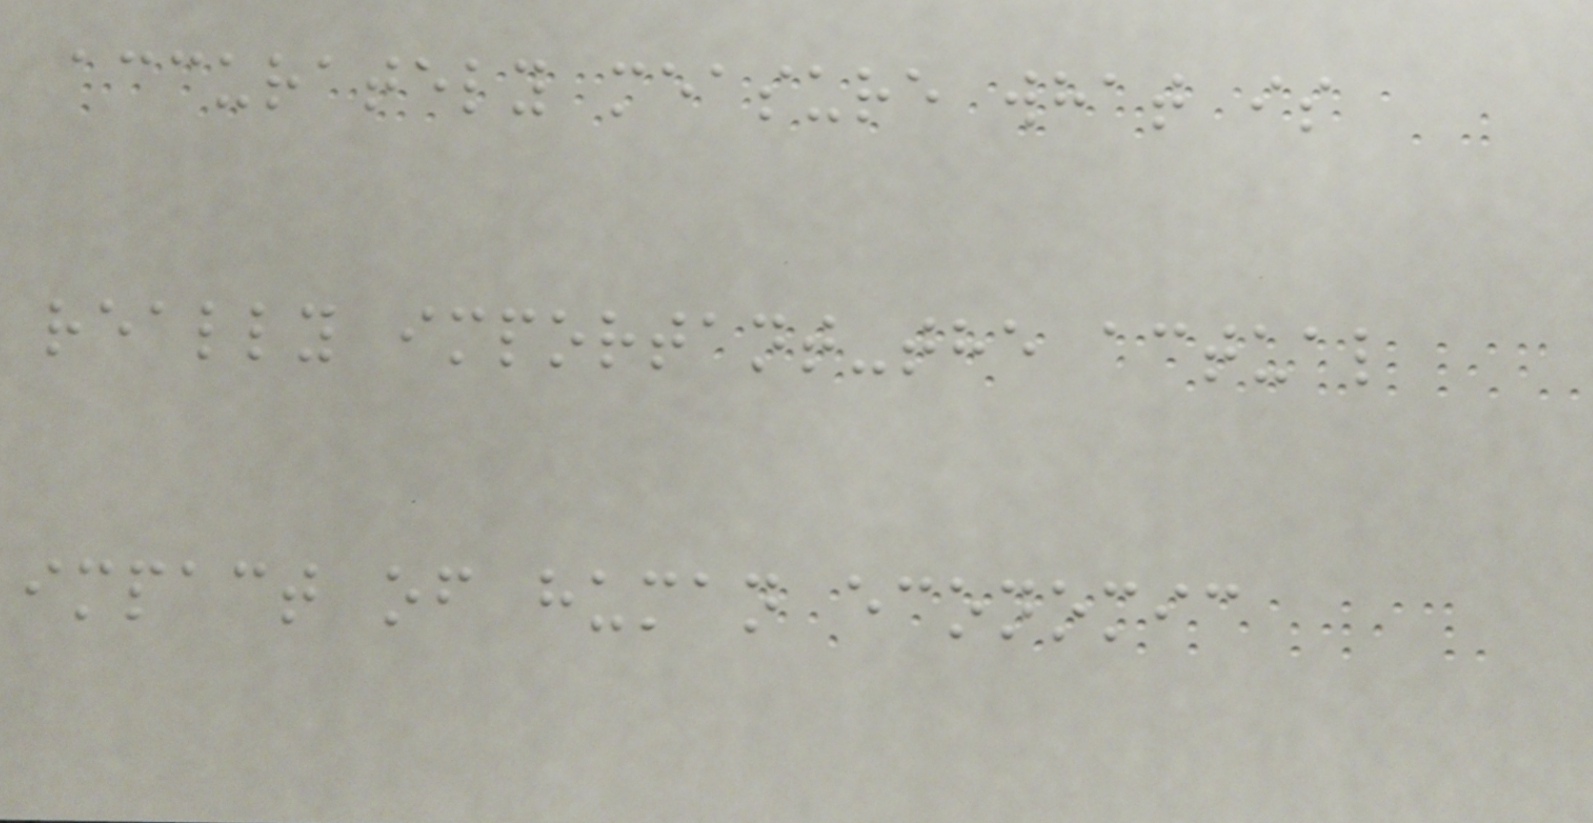accurately measure what is
really important-the actual
impact of human economic
